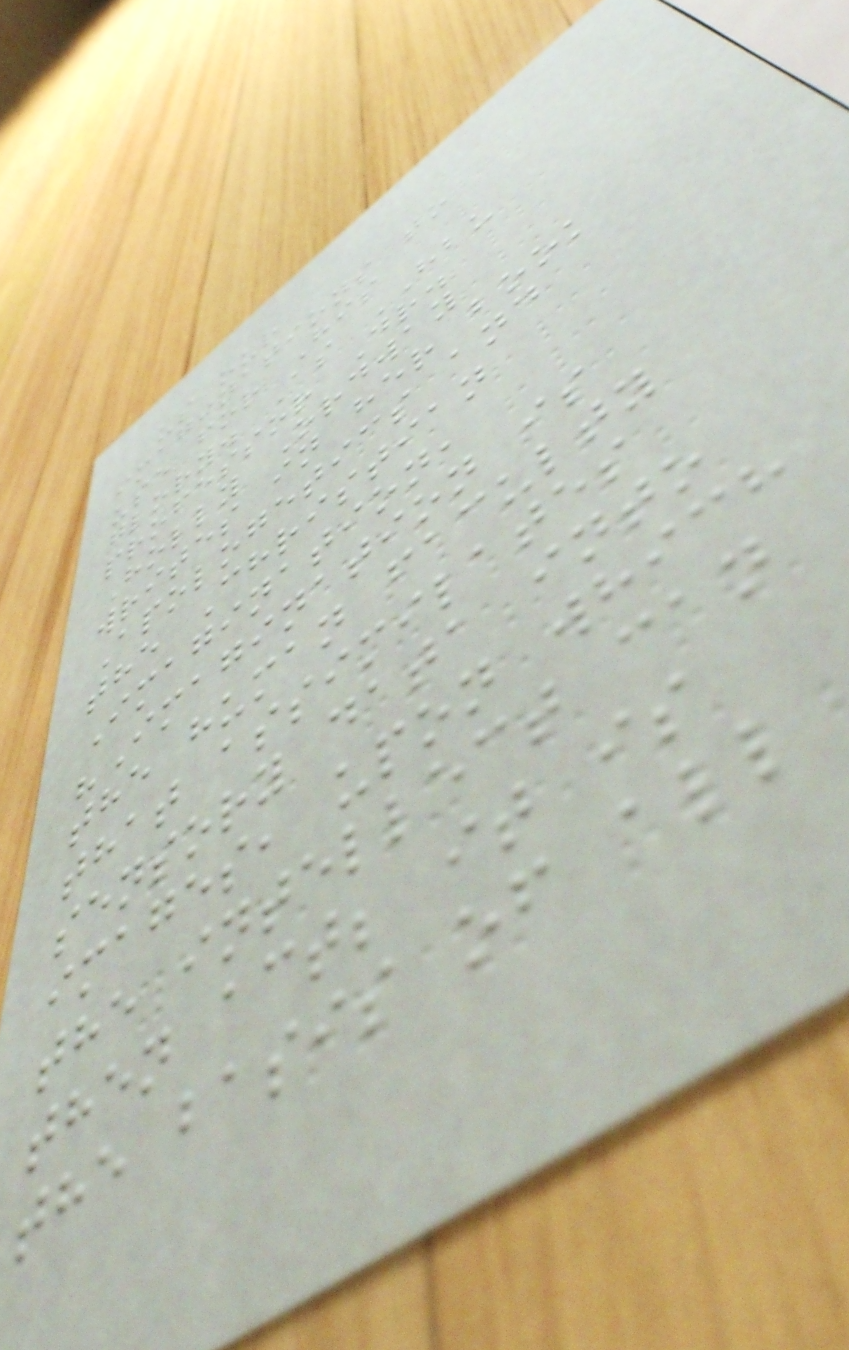us our
imaginations to
use for His
glory. As HBU
professor Dr.
Holly Ordway
writes in her book
Apologetics and
the Christian
Imagination,
"Imagination is
the human faculty
that assimilates
sensory data into
images, upon which
the intellect can
then act; it is
the basis of all
